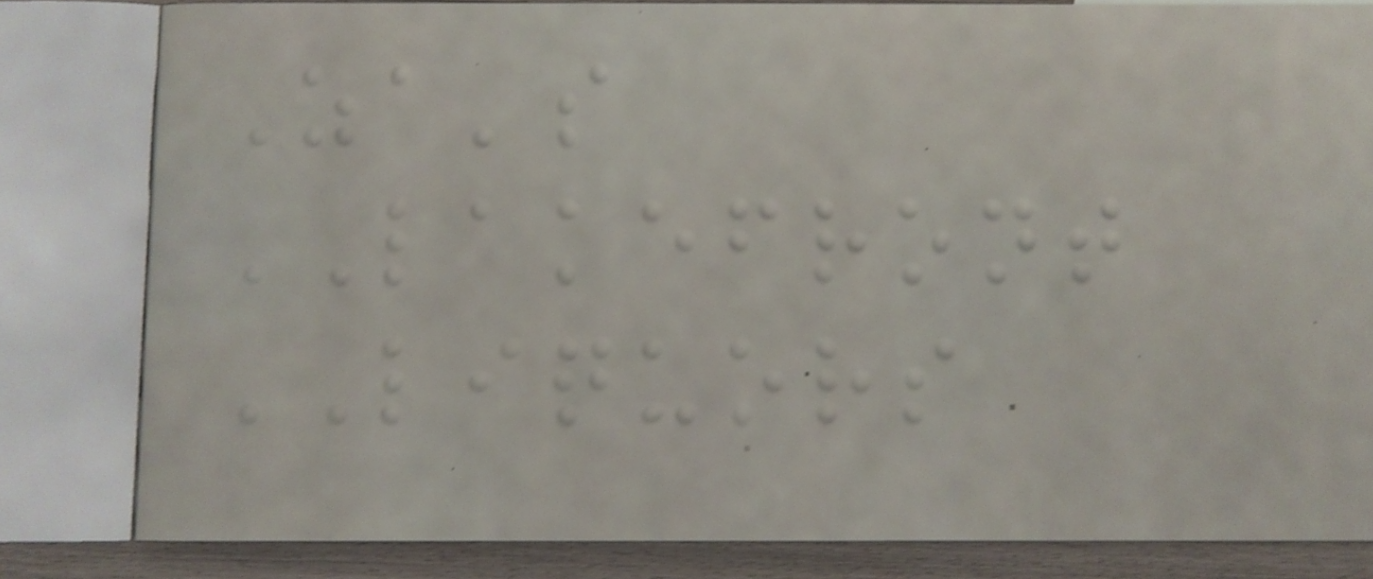Za's
LAKEFRONT
LIQUORS
